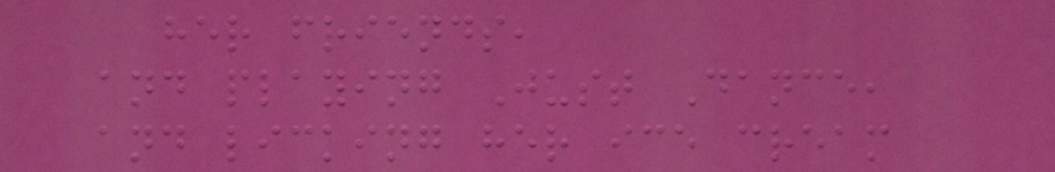her friends,
and playing Just Dance,
and licking her ice cream
